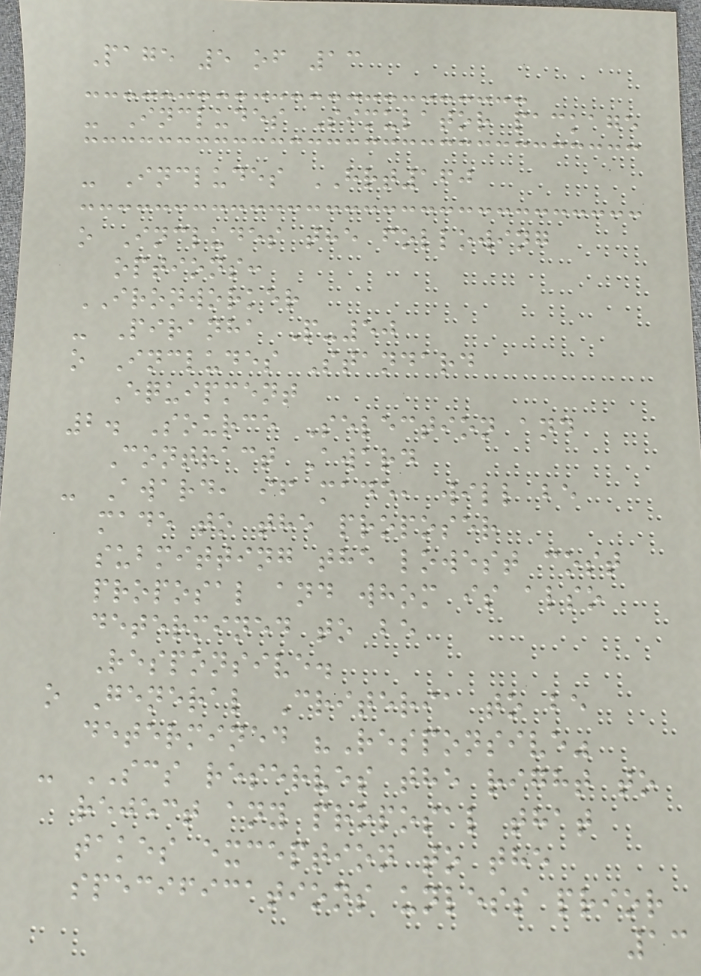Page 5 of 13
- Includes Simulator package
- Includes HRT160
o Includes the following
options:
IRONWORKER
- Piranha P-50
o Includes Standard
Equipment
2. Source Selection and
Contract Award
- Award, if made, will be
made to the proposer
submitting the lowest cost
proposal and whom is also
determined to be
Responsive.
o General Criteria to be
determined "Responsive"
- SCS reserves the right to
reject any proposal that
takes exception to the
specifications unless prior
13
